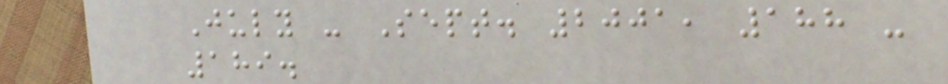July - Sept. 2001, 188 -
189.
